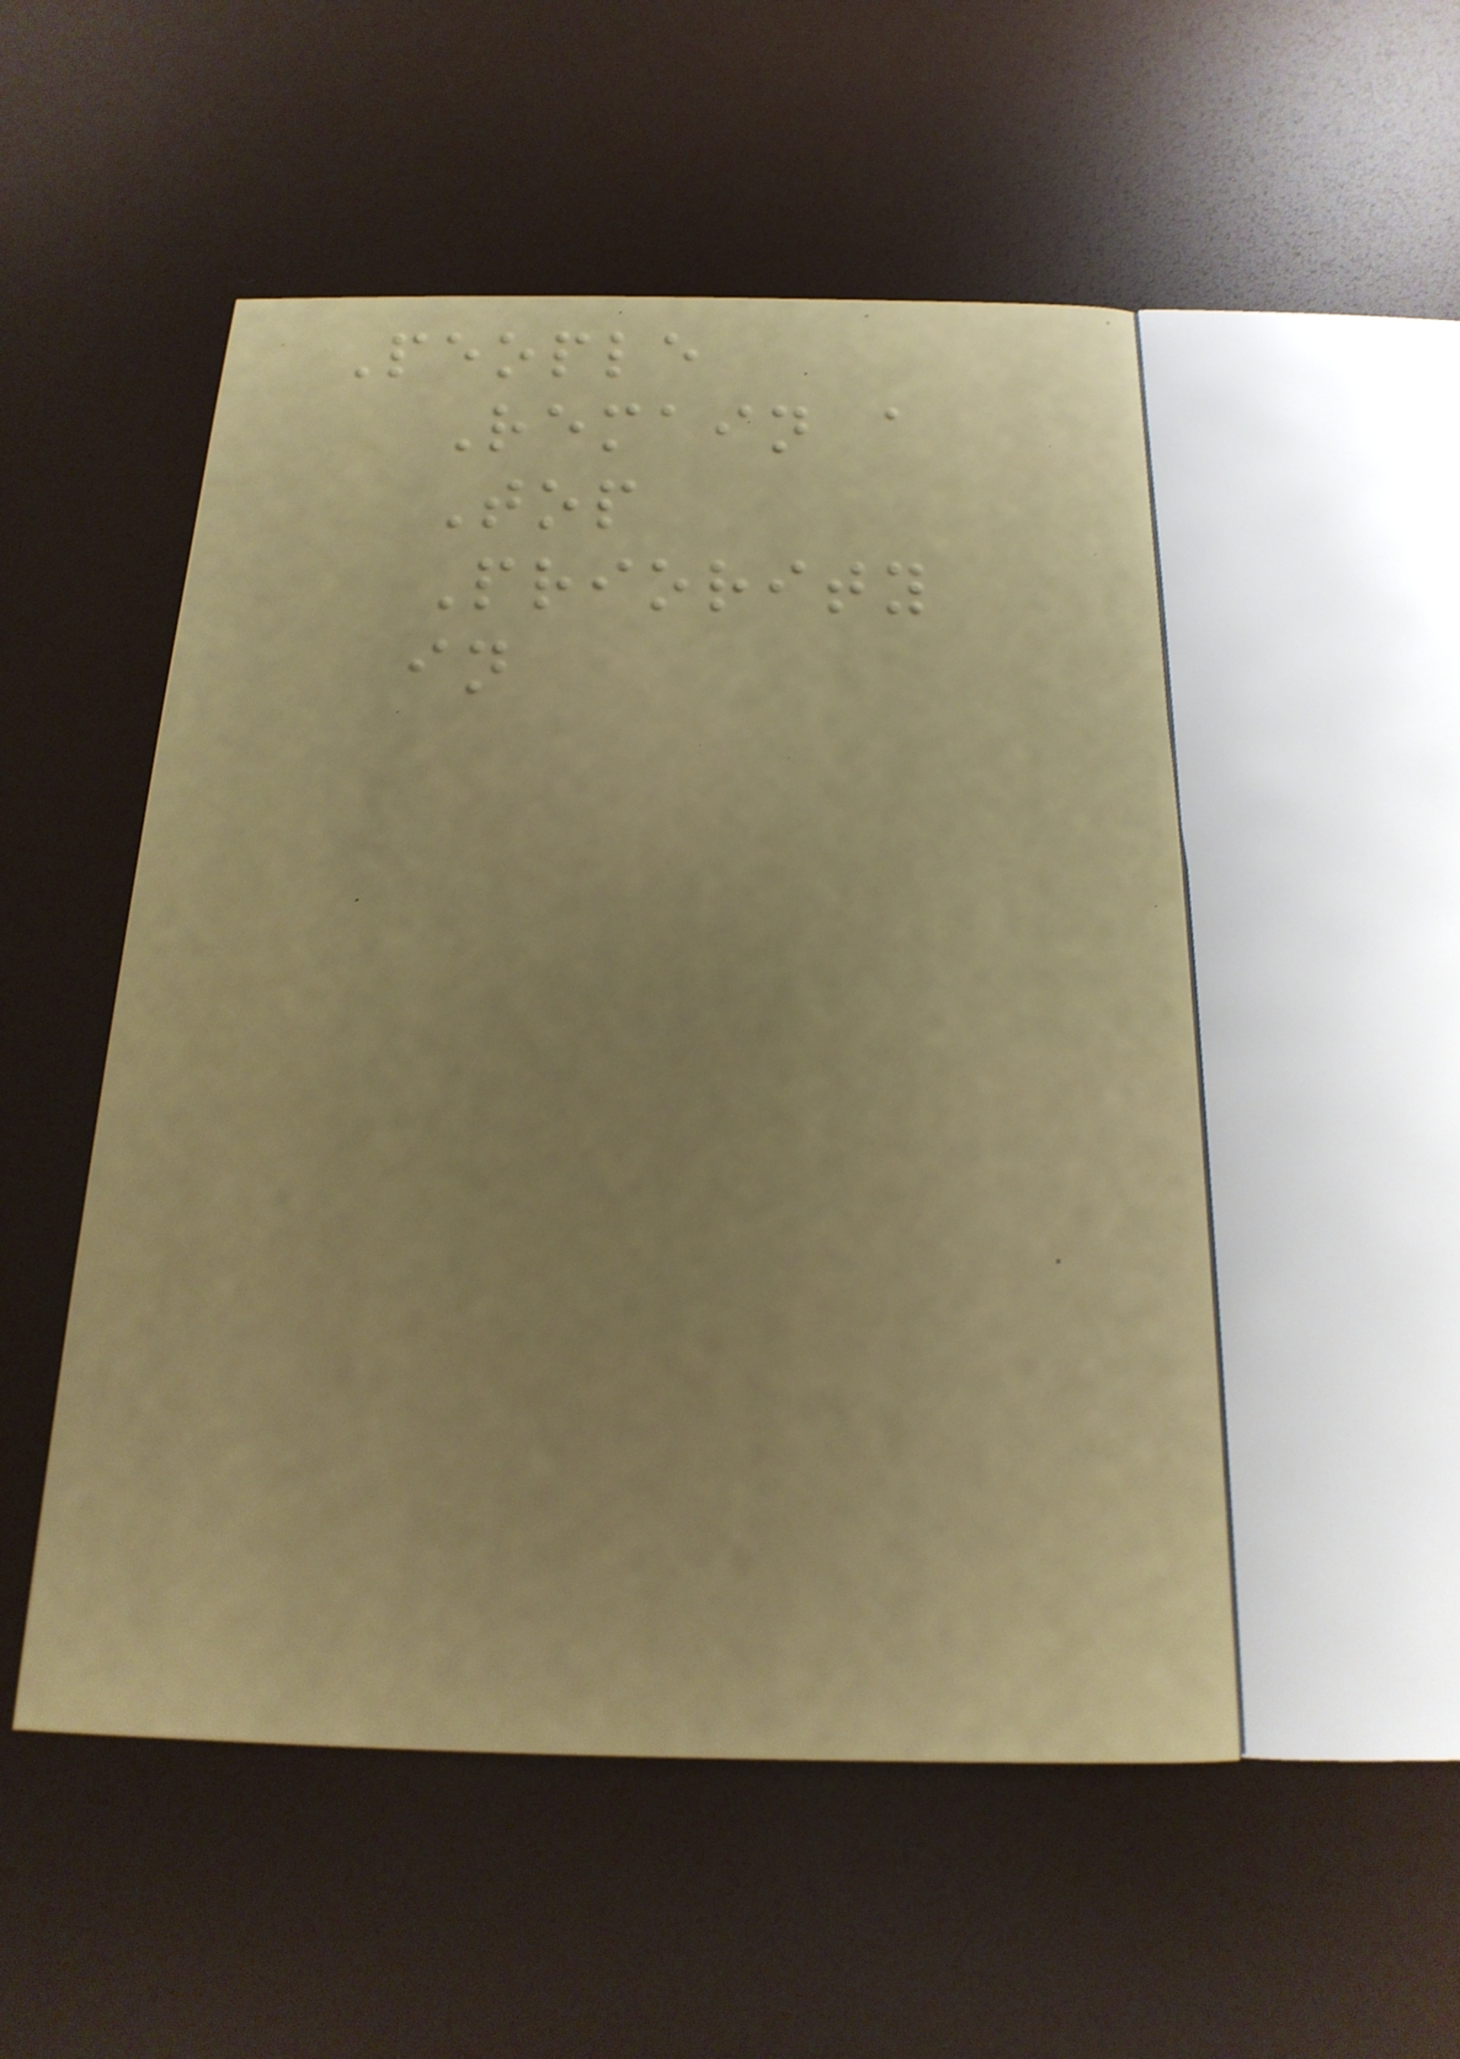People
Remain a
Top
Priority
in
